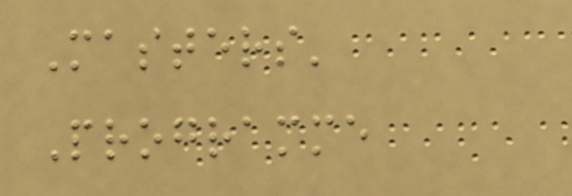Masters'
Programme
